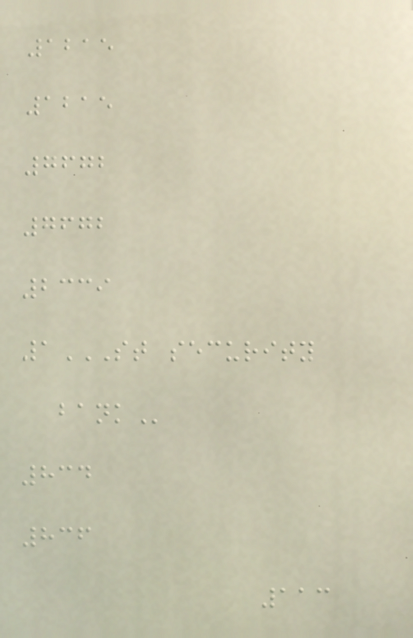1215
1215
7672
7672
2339
1ST SECURITY
BANK
834
836
113
